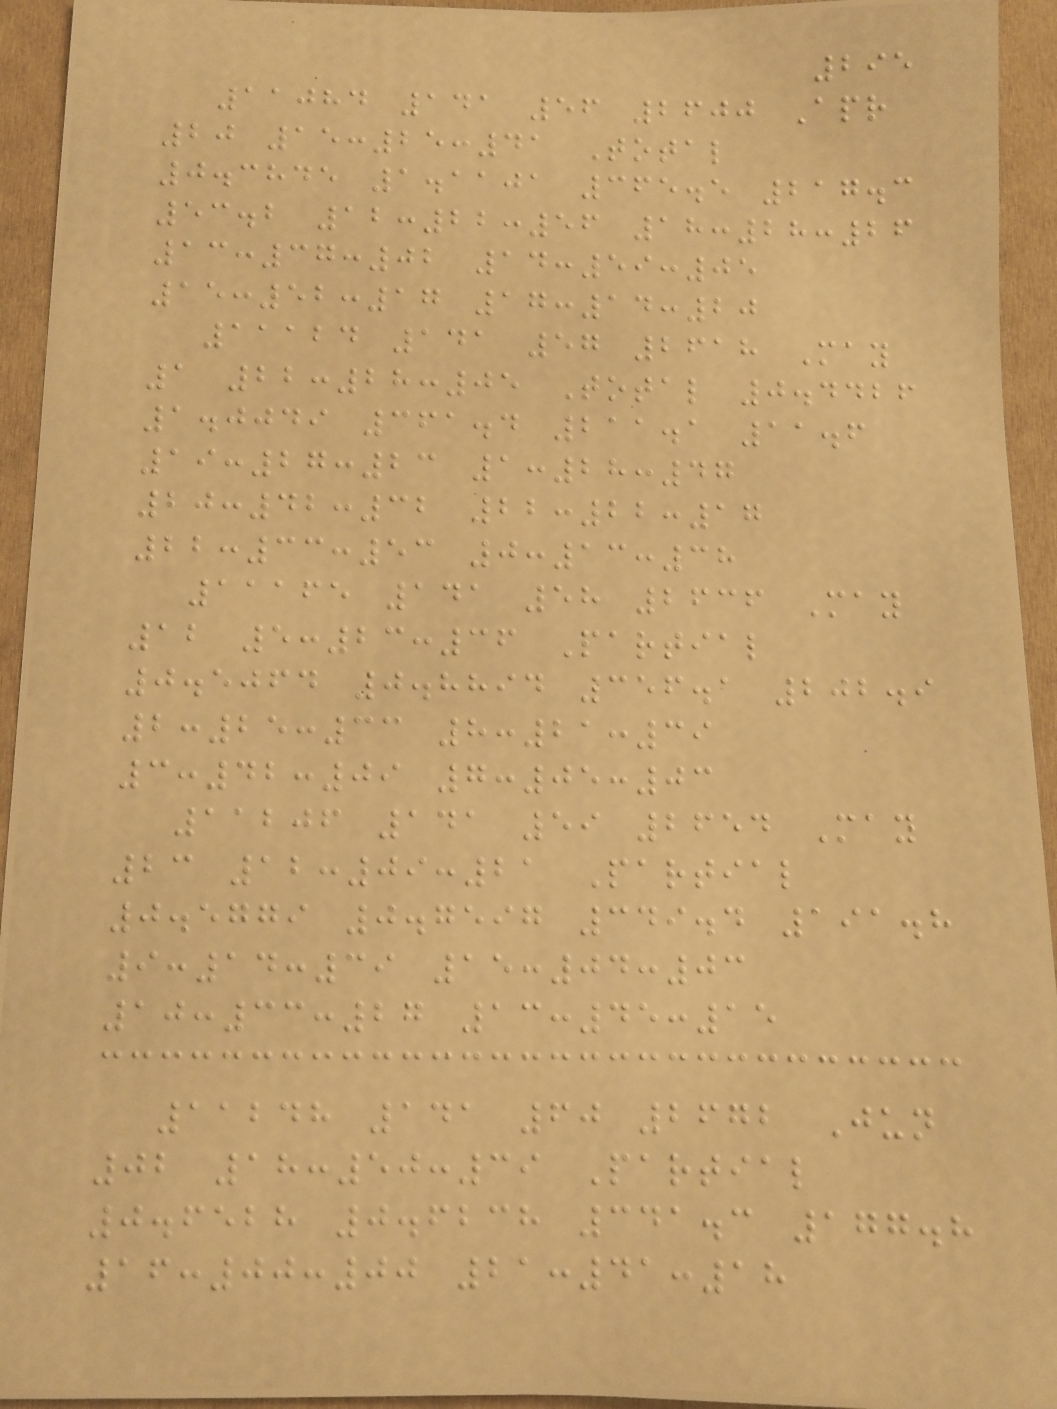295
11084 141 56 2600 Apr
20 15:25:41 Total
0.3845 1.1101 365.5 217.3
53.2 12:22:56 18:28:26
13:37:02 14:59:05
15:52:17 17:14:20
11124 141 57 2618 May
1 22:28:05 Total 0.4426
1.0049 361.4 211.1 11.6
19:27:23 1:28:47
20:42:32 22:22:17
22:33:53 0:13:38
11165 141 58 2636 May
12 5:23:36 Partial
0.5064 0.8894 356.1 202.9
2:25:33 8:21:39
3:42:09 7:05:03
11206 141 59 2654 May
23 12:09:21 Partial
0.5779 0.7597 349.4 191.8
9:14:39 15:04:03
10:33:27 13:45:15
11248 141 60 2672 Jun
02 18:50:39 Partial
0.6528 0.6238 341.3 177.8
16:00:00 21:41:18
